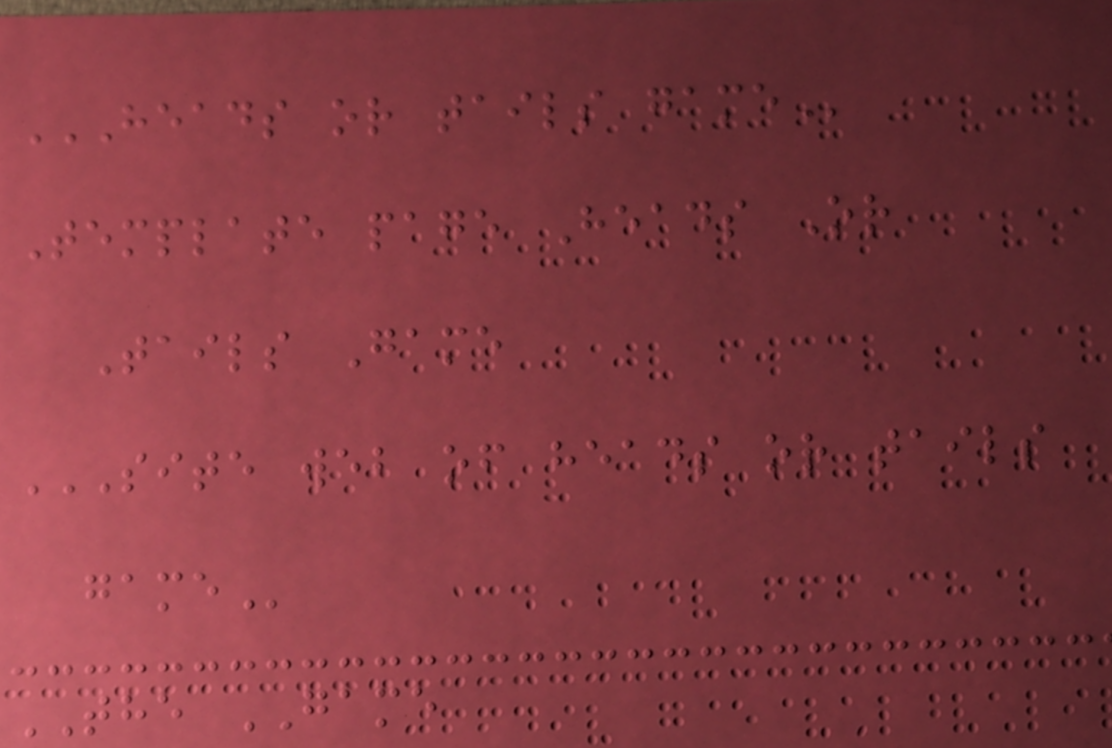HEADS OR TAILS GAME
Template page Heads Or
Tails Game
SITE WEB OF HEADS OR TAILS
GAME
THE GAME
